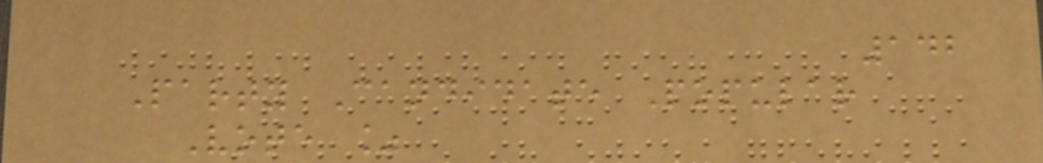142
Party Candidate Popular
Vote %
